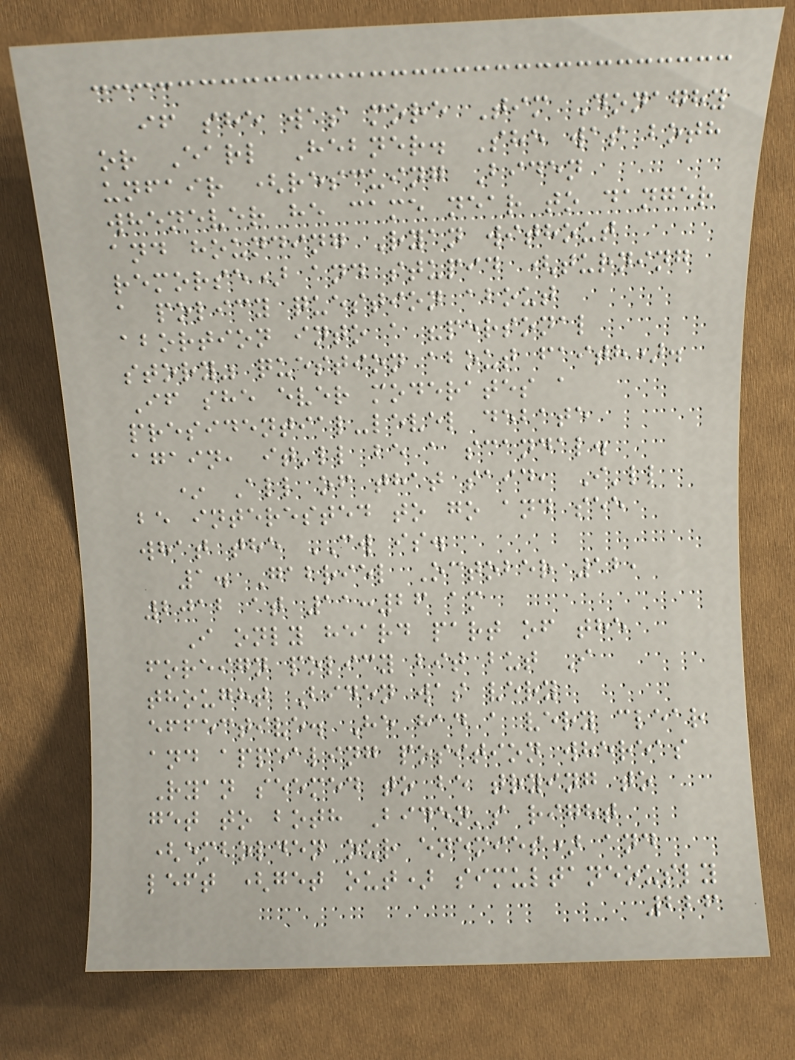if she was more Tim Donaghy
or Earl Hebner. She was both
unfair (rescuing Biden
whenever he came near to danger
and hounding Ryan without
remorse) and stupid (turning
a policy question about
abortion into a "personal
story" question about faith).
If she ever moderates a
presidential-level debate
again, it'll be a scandal.
* All of that said, I'll
be interested to go and see
what the CW is.
1. Gabriel October 12,
2012 at 11:26 am
I only heard part of the
foreign policy bit but I
thought Biden was very
effective. He had a very clear
and appealing position whereas
Ryan seemed to be trying to
get to both Biden's right
(embolden our enemies) and
left (get out) simultaneously
226
